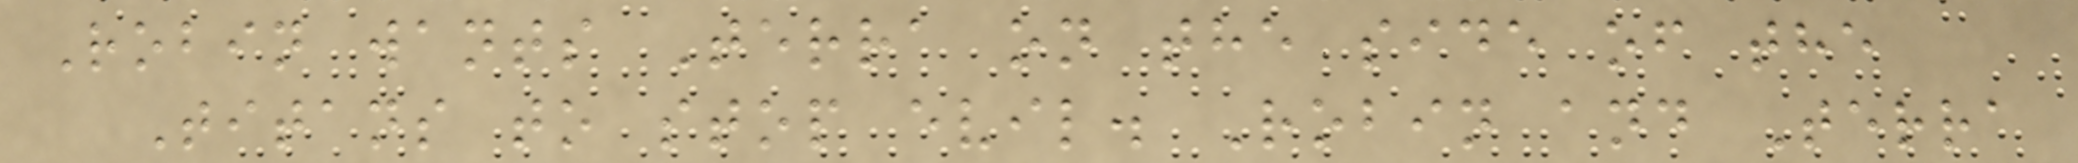Robin wants Terra on the side of the
Titans to stop evil. Robin and Terra
